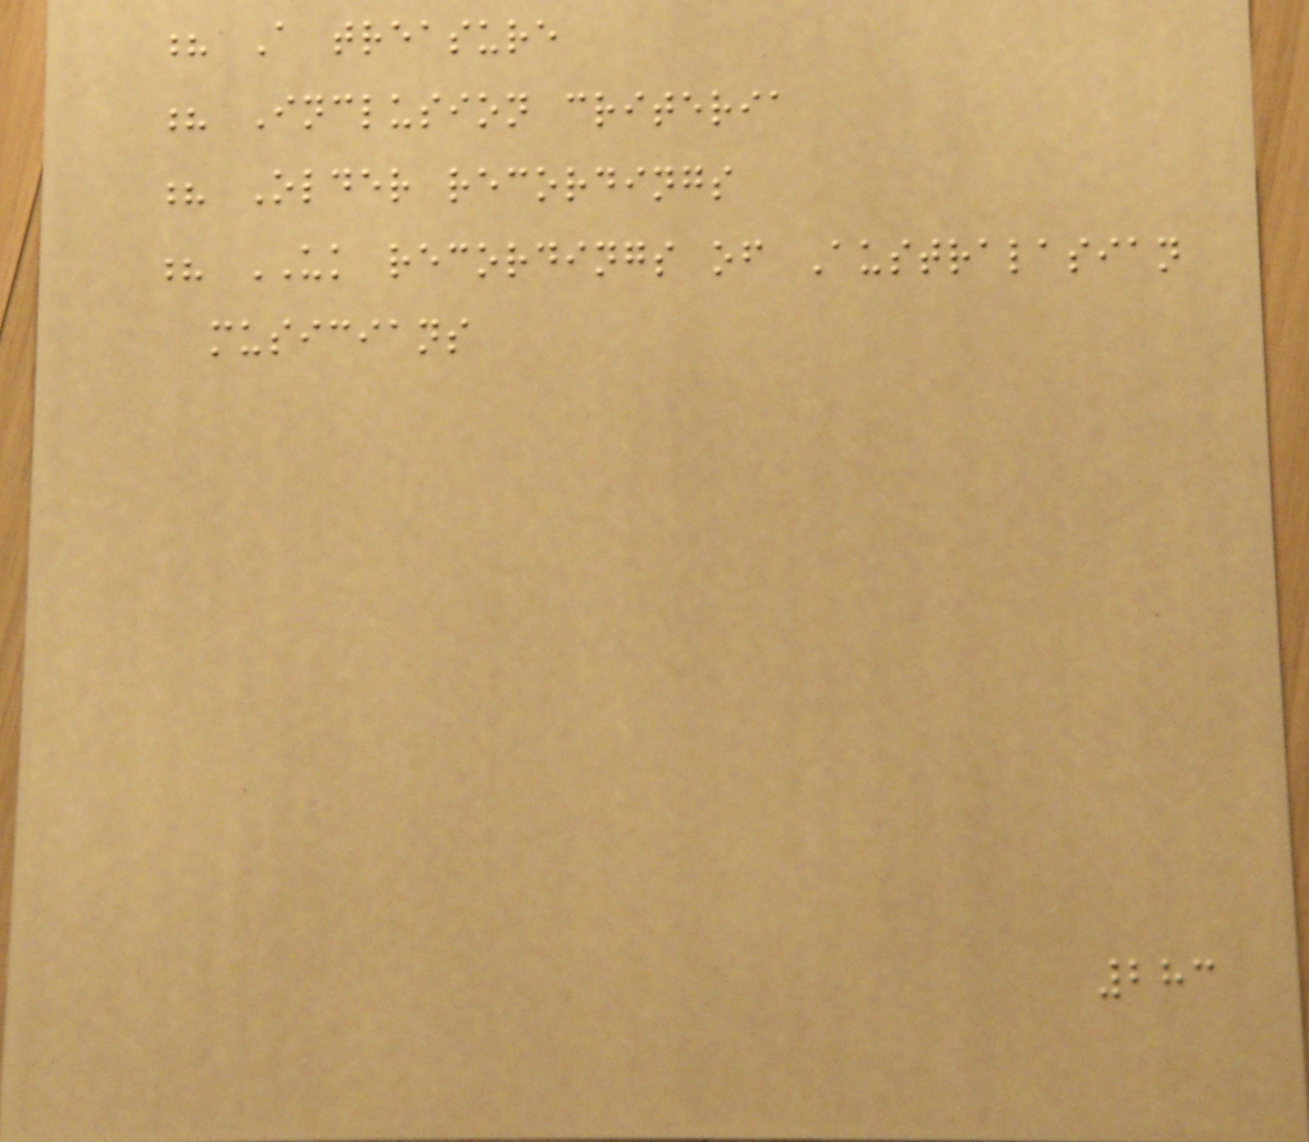? A treasure
? Inclusion criteria
? Older recordings
? UK recordings of Australasian
musicians
283
